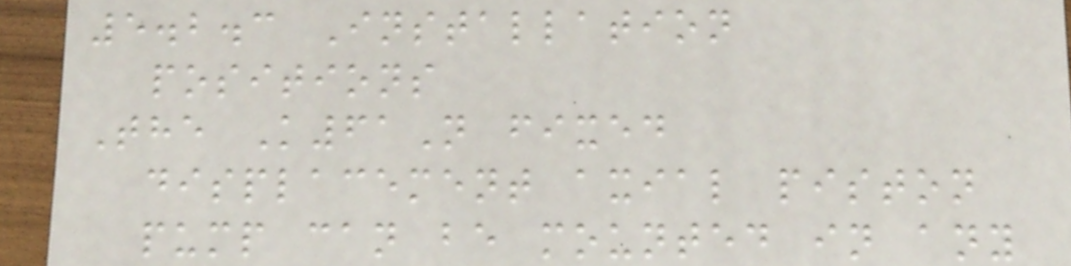5.2.3 Installation
positions
The K61N fixed
displacement axial piston
pump can be mounted in any
